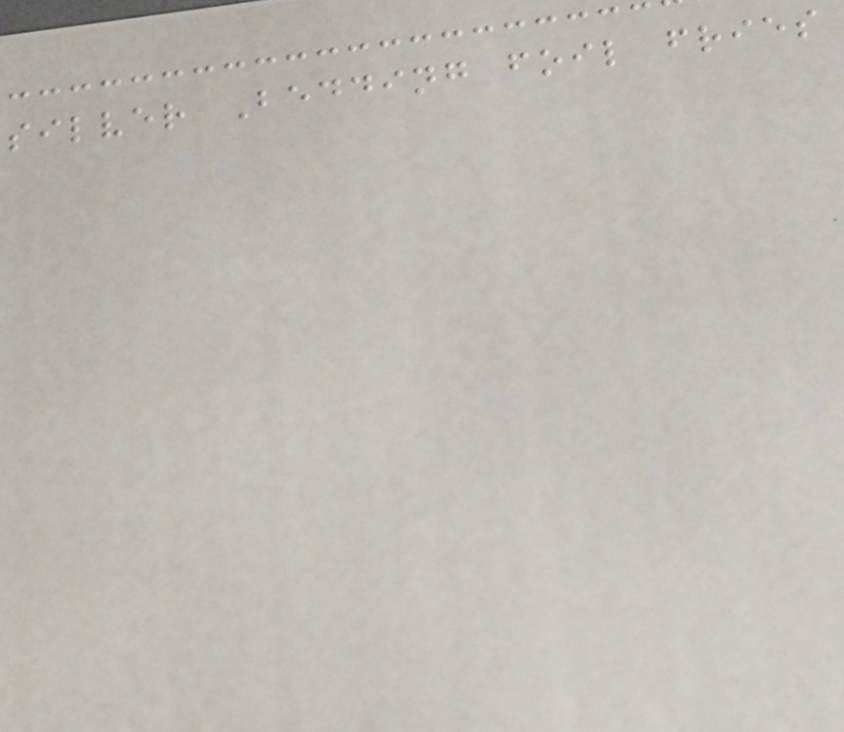silver Bedding foil fries
